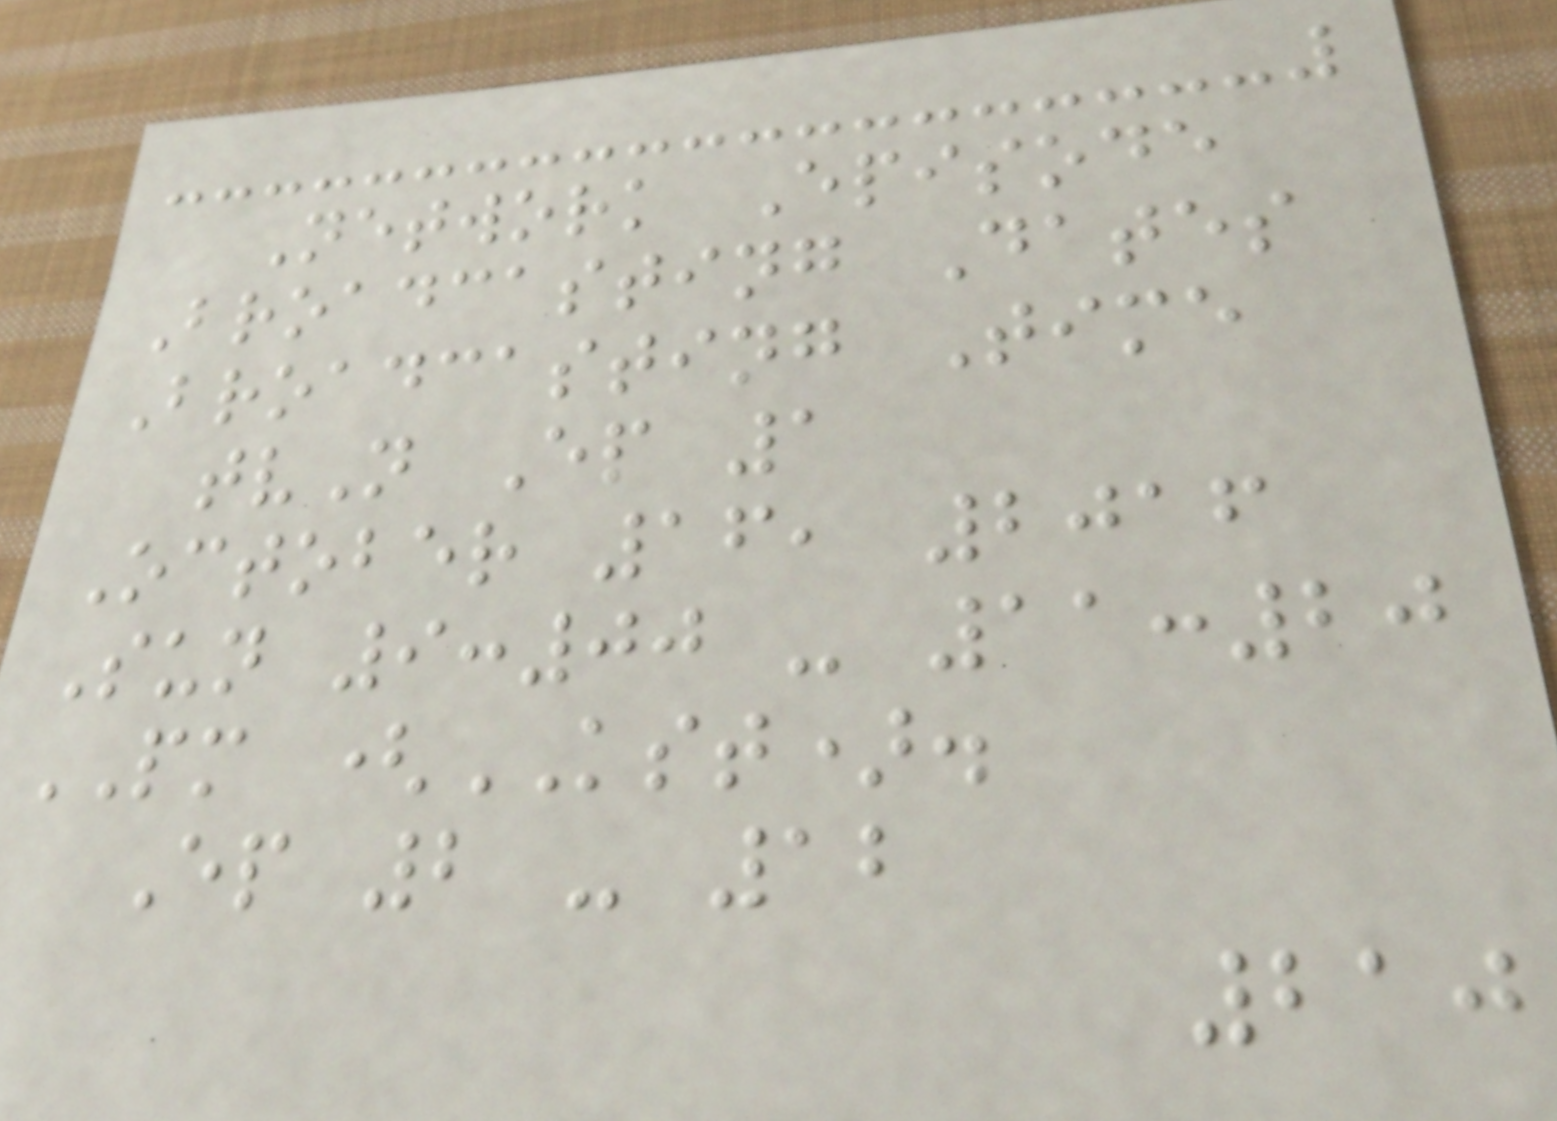Network Episode
Broadcasting Dates
Broadcasting Time
tvN Ep 1
October 16, 2016
Sun 9:00 - 11:20
PM (KST).
Ep 2 - 12
210
